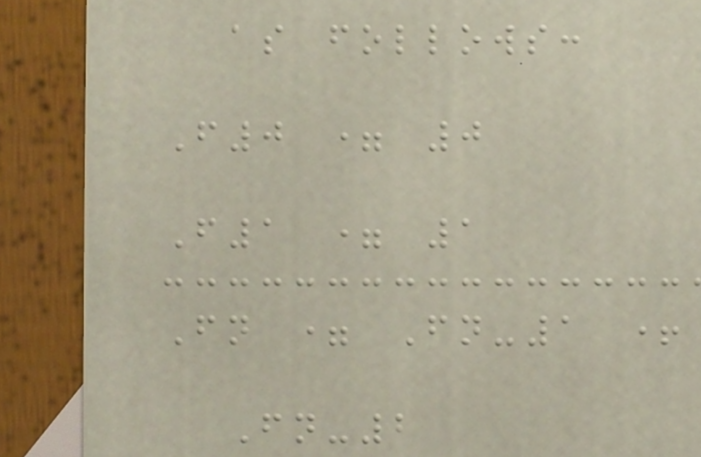as follows:
F0 = 0
F1 = 1
Fn = Fn-1 +
Fn-2
